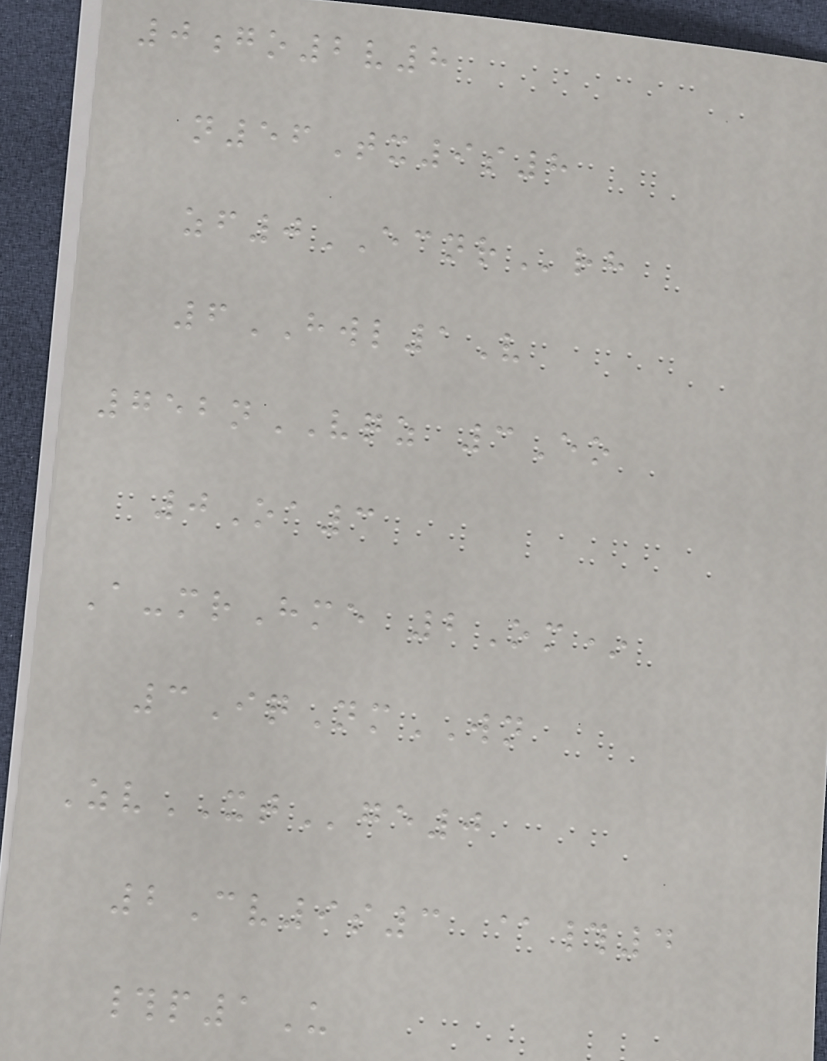0go2v8
n56Tx9s8
zf0ECNRrh
6HWL1V
752nVQZ 3Eo
0Oa3
A-mrHme 2Om*
3IqNmWN
ZvXTge0
2Cv9s3 @#4
#p1U
